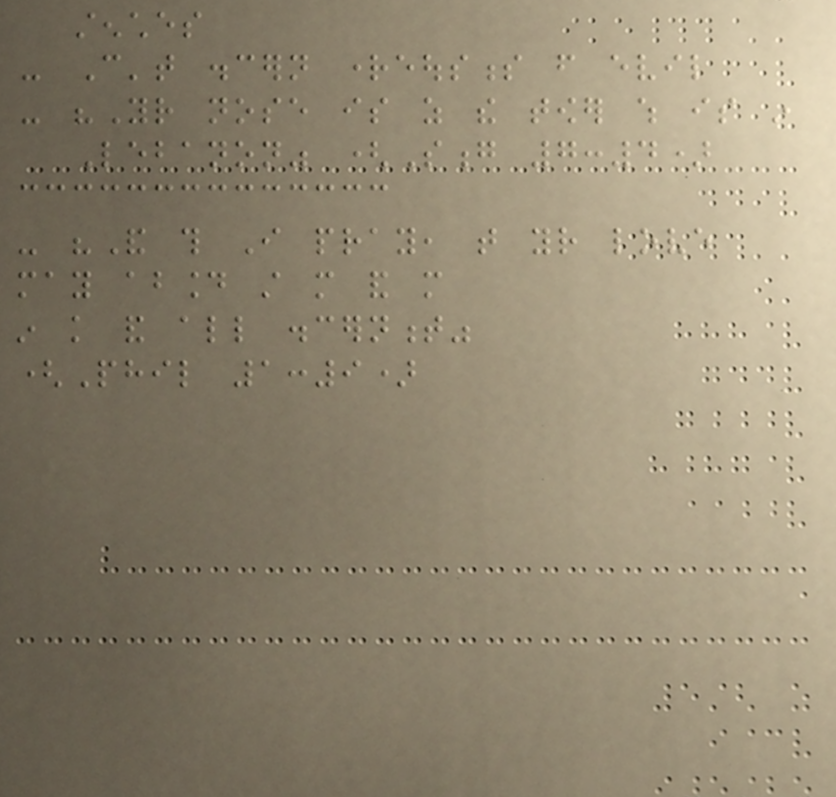stenches
- Can't discern righteousness from evil
- "Your nose is as the tower which is in
Lebanon" (Song 7:4)
- "And this I pray, that your love
may abound still more and more
in knowledge and all discernment"
(Phil 1:9)
